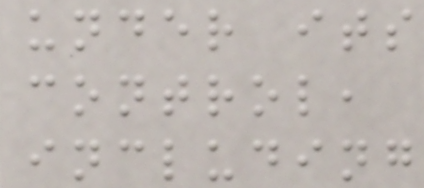under its
control,
including
